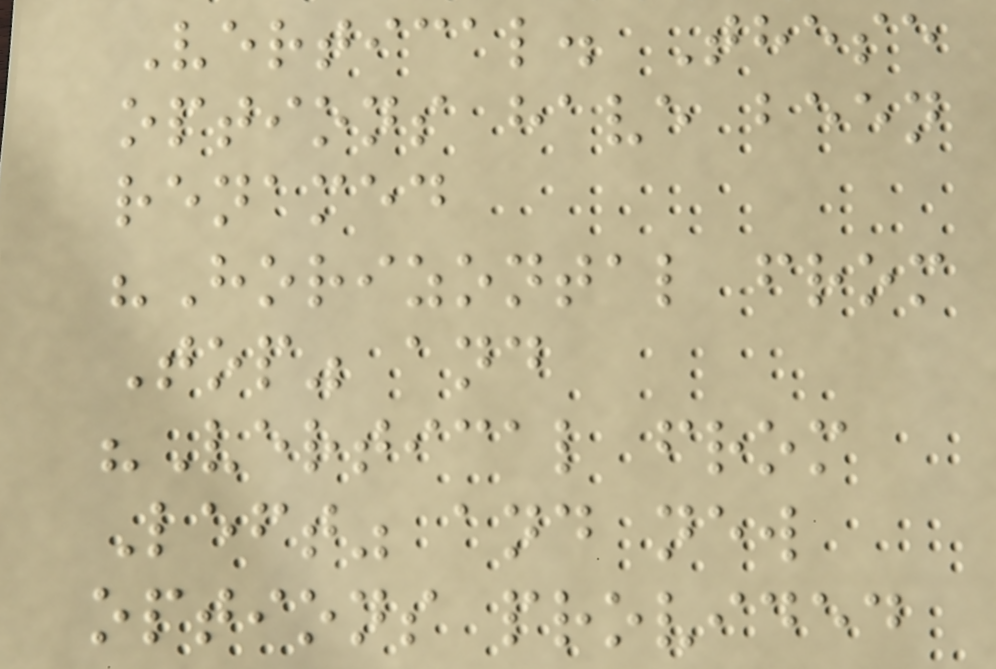Vertical. These
options have been
renamed
"Horizontal from
Top" and
"Vertical from
Left" and new
options provided
